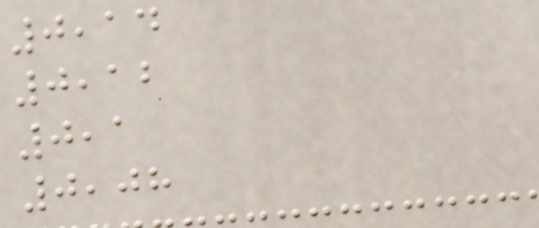0,14
0,12
0,1
0,08
